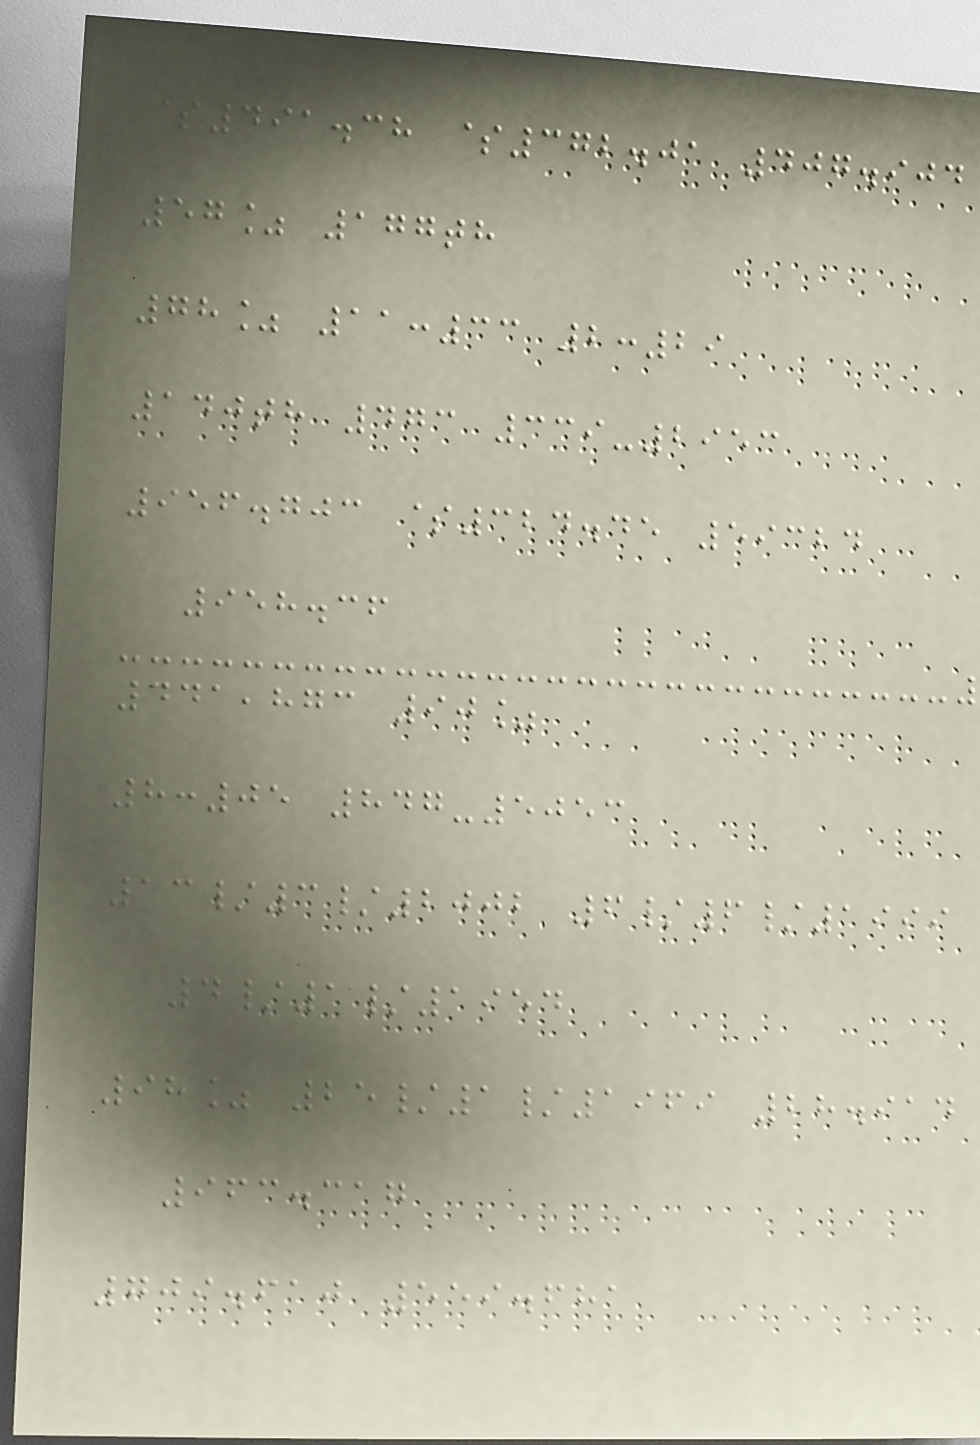$491.38 $372.01 407.904
57% 177th
78% 11:33 2:29
140th 473 339-2953
956.703 $324.45 59324
958.36
441,873 90%
8:05 847-5053
13/3/2002 6/6/1999
4/1/1954
98% 25/1/1969 28.914
963.317
709.610 559.681
